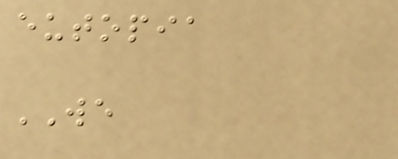eutopia
WE
